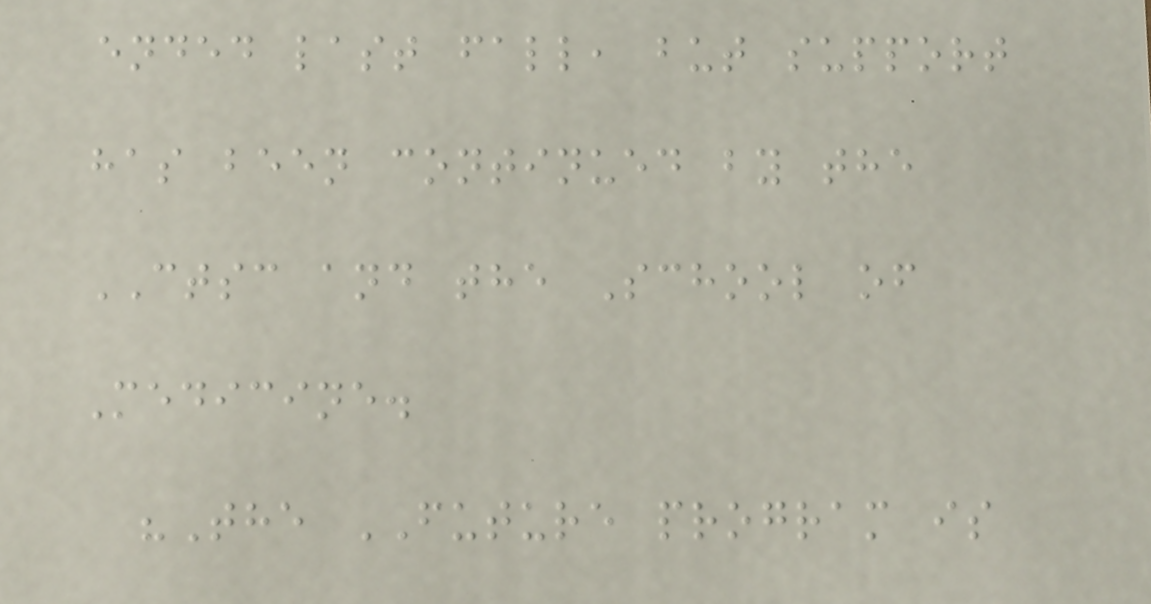ended last fall, but support
has been continued by the
CTSC and the School of
Medicine.
"The FUTURE program is
